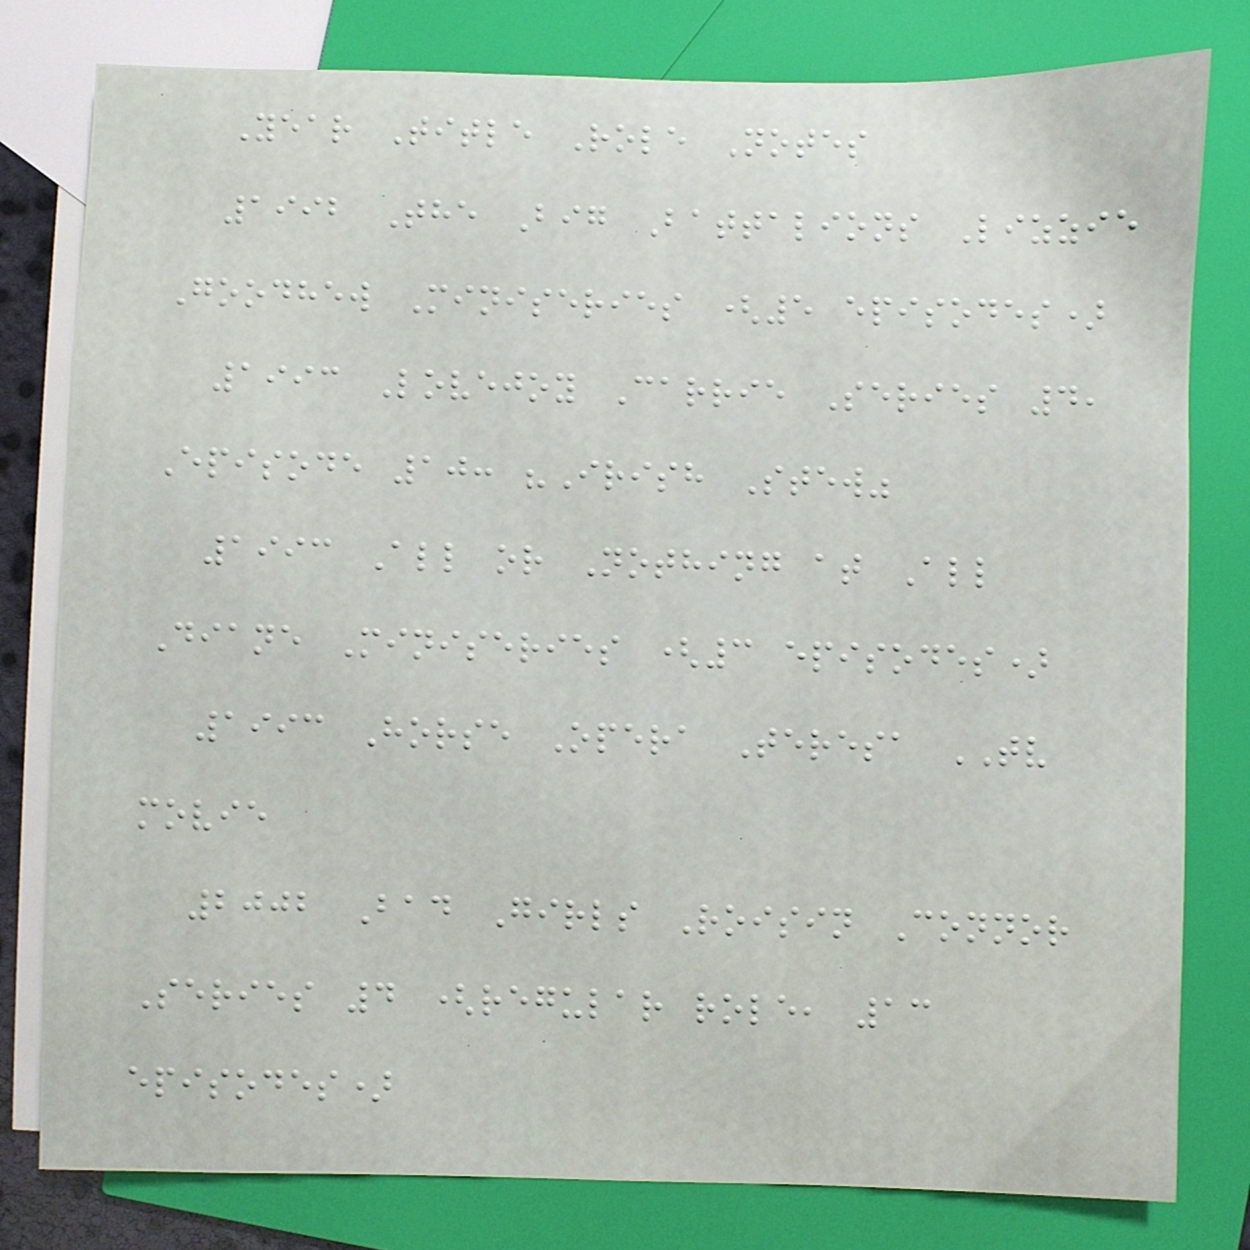Year Title Role Notes
1992 The Big Battalions Lizzie
Goodhew Miniseries (5 episodes)
1993 Lovejoy Carrie Series 4,
Episode 10: "Irish Stew"
1993 All or Nothing at All
Diane Miniseries (3 episodes)
1993 Horse Opera Teresa TV
movie
2002 Bad Girls Roisin Connor
Series 4 (regular role, 13
episodes)
